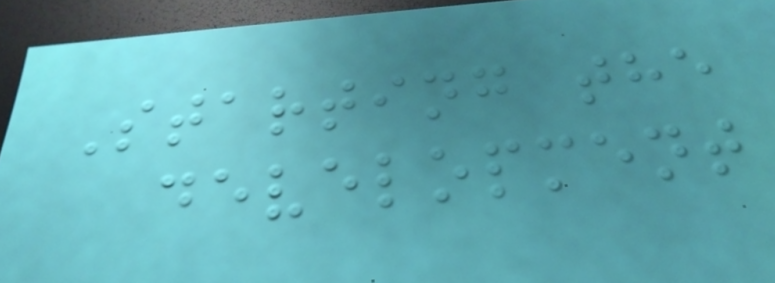Starting the
development
